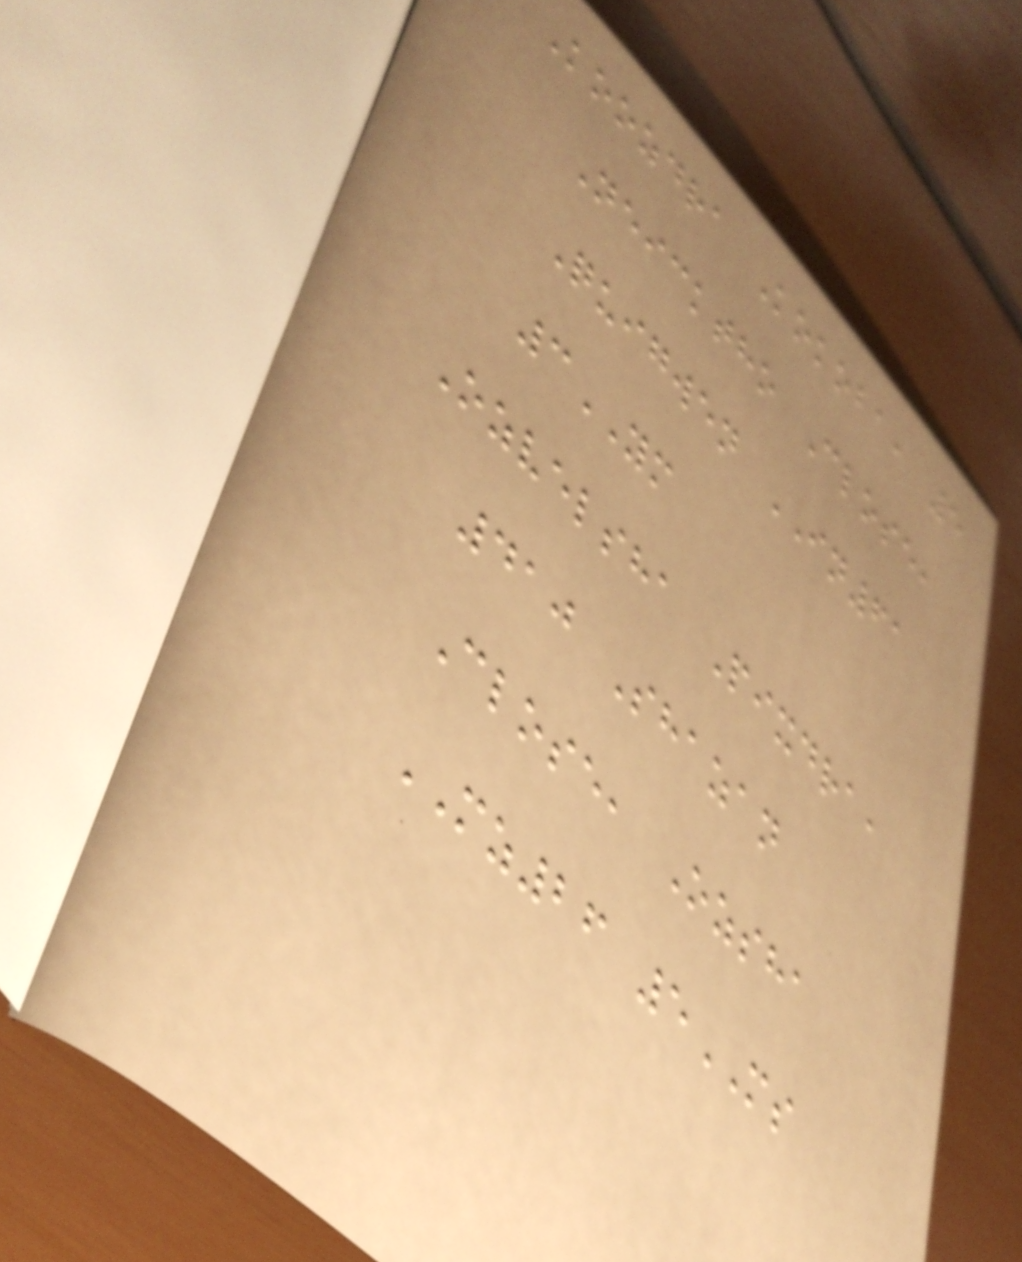Koozdra Kokoba, 5
Neicktho Close,
Quigwen IN61
3YM
Ozvelsha Pixdra,
410 Shazan
Close, Ozsha
MZ26 5MS
